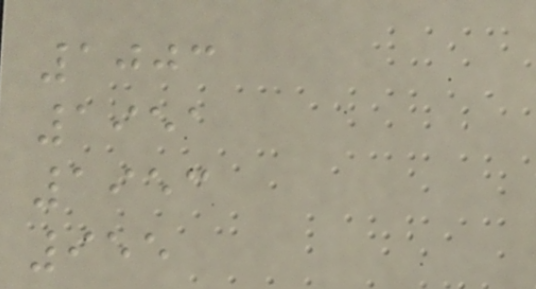1003
1951
1953
955
